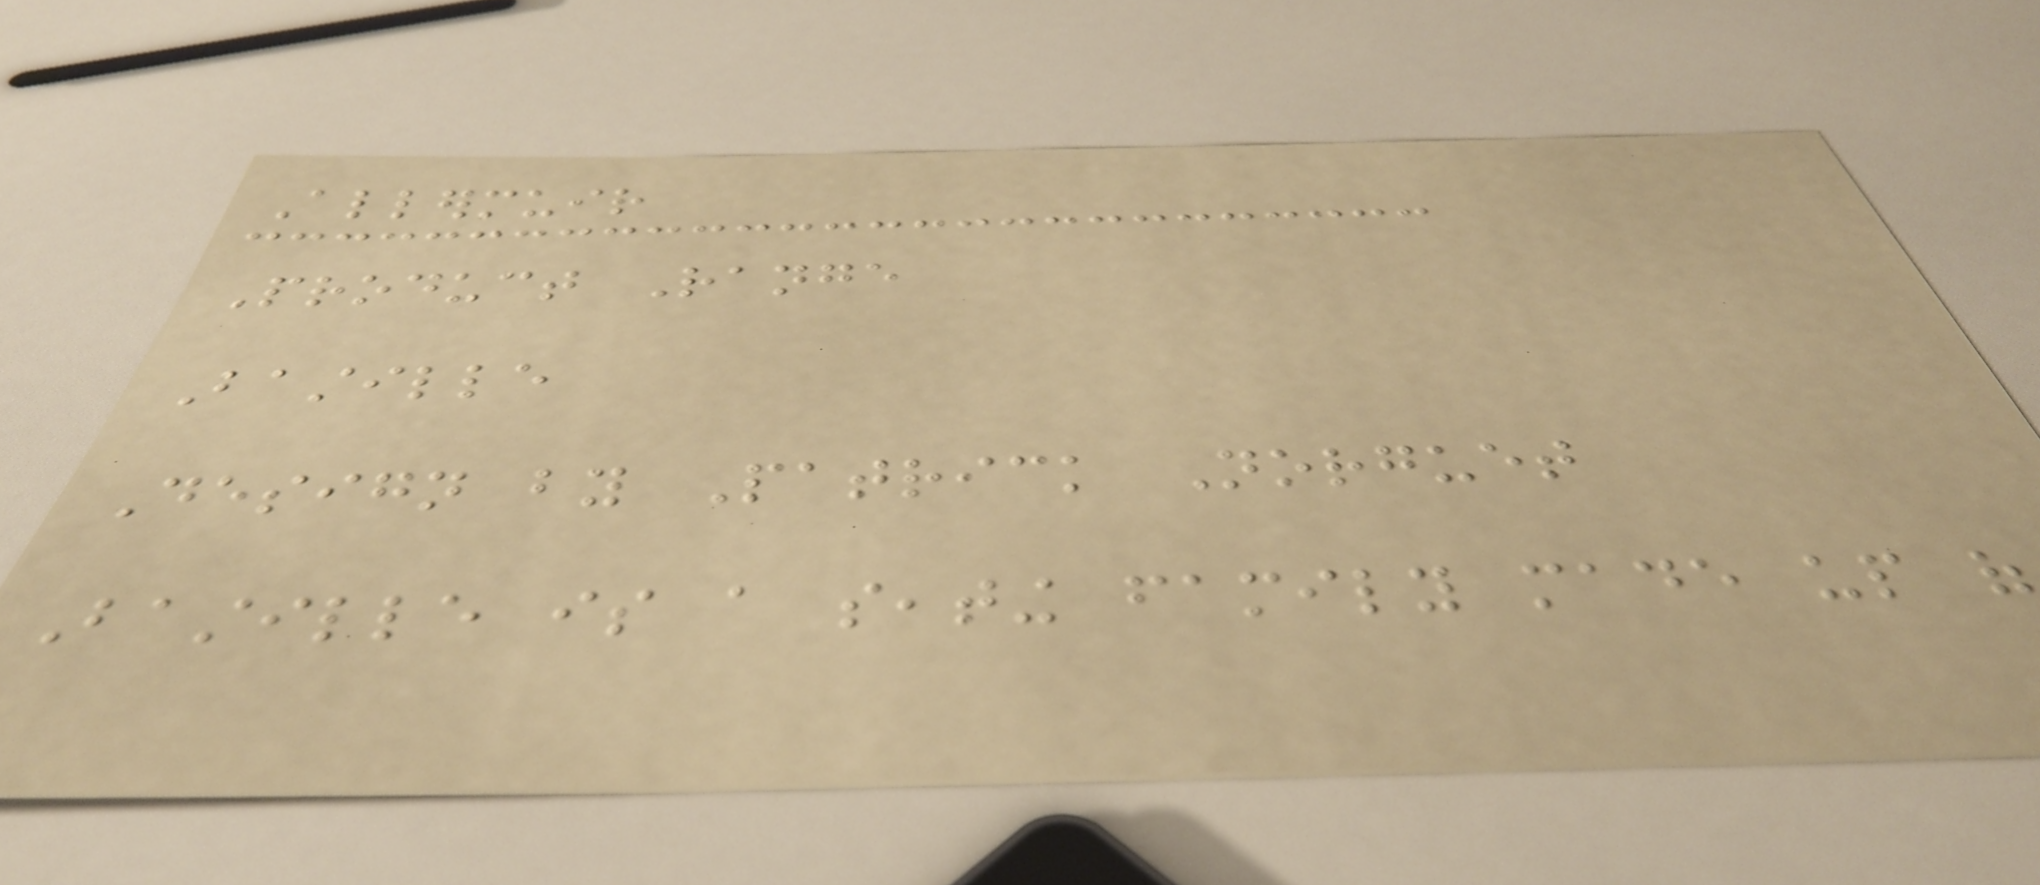Allermuir
Product Range
Bastille
Design by Patrick Norguet
Bastille is a seating family made up of
